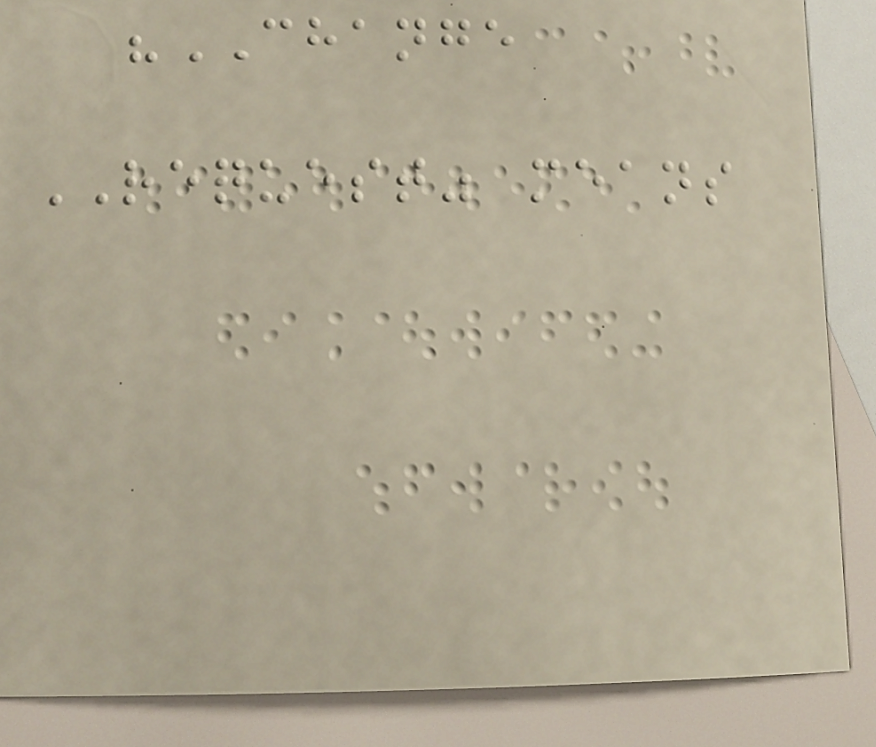"CHANGE
REQUEST" means
